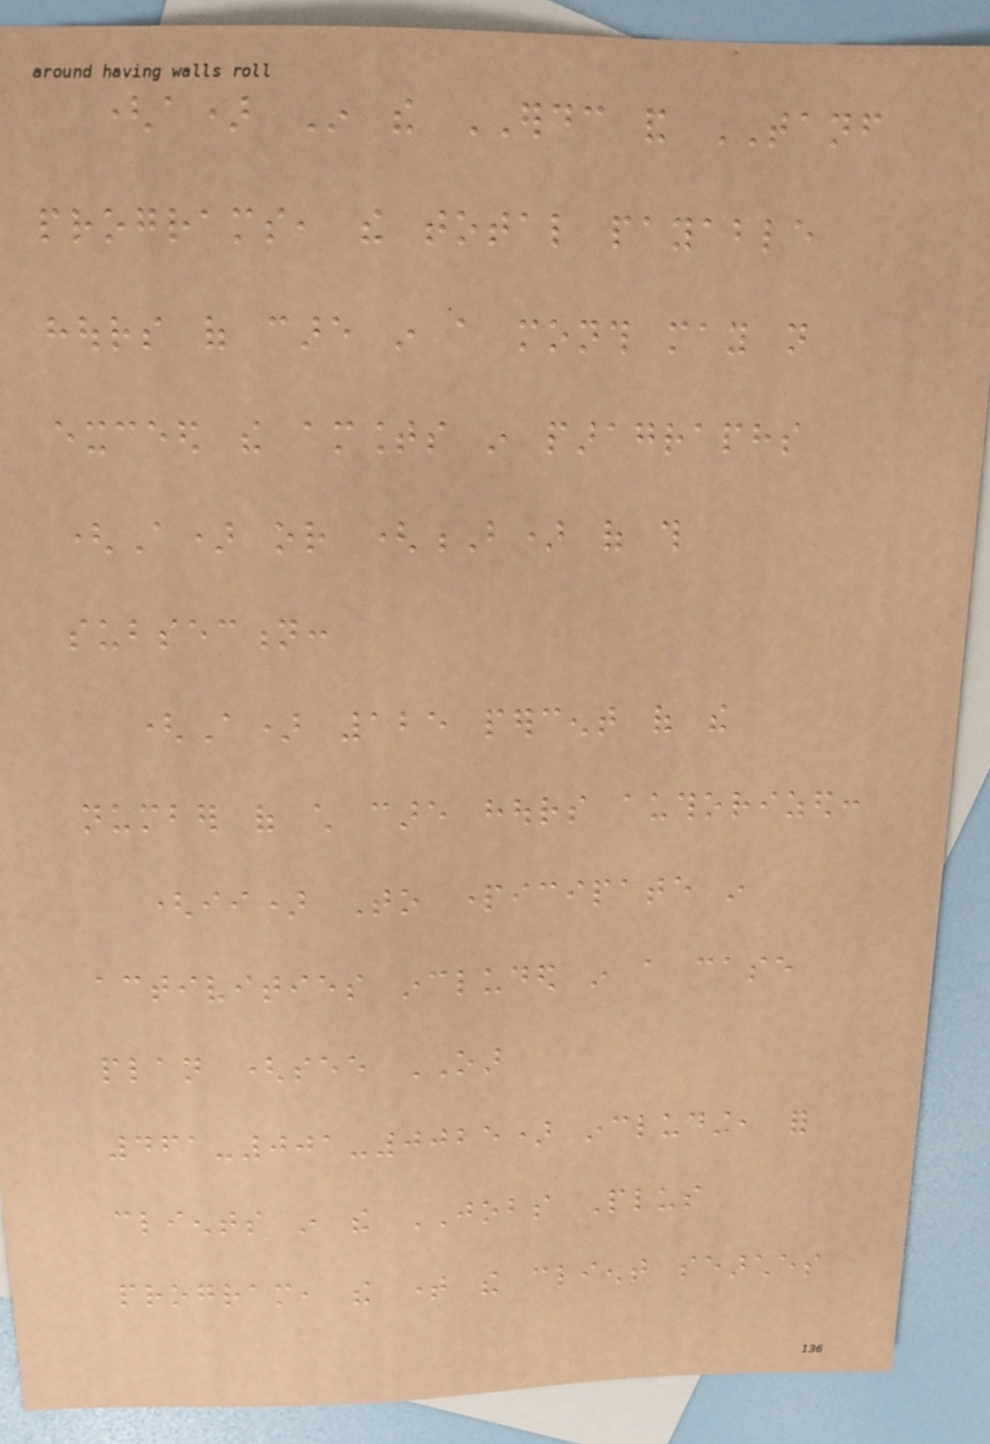(a) In the ERDC and TANF
programs, the total payable
hours of care in a month may not
exceed the amounts in paragraphs
(A) or (B) of this
subsection:
(A) 125 percent of the
number of child care hours authorized:
(ii) To participate in
activities included in a case
plan (see OAR
461-001-0025) including, for
clients in the JOBS Plus
program, the time the client searches
